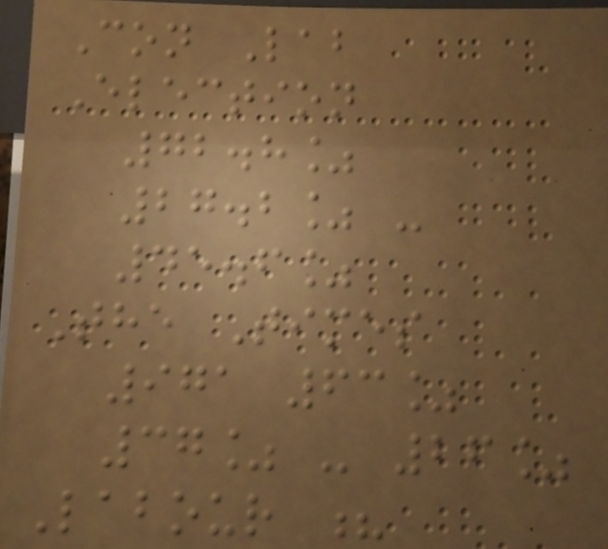Con Lab
Election
72.8%
27.2% -
45.6%
The Times
971 63%
37% - 26%
Labour ?
